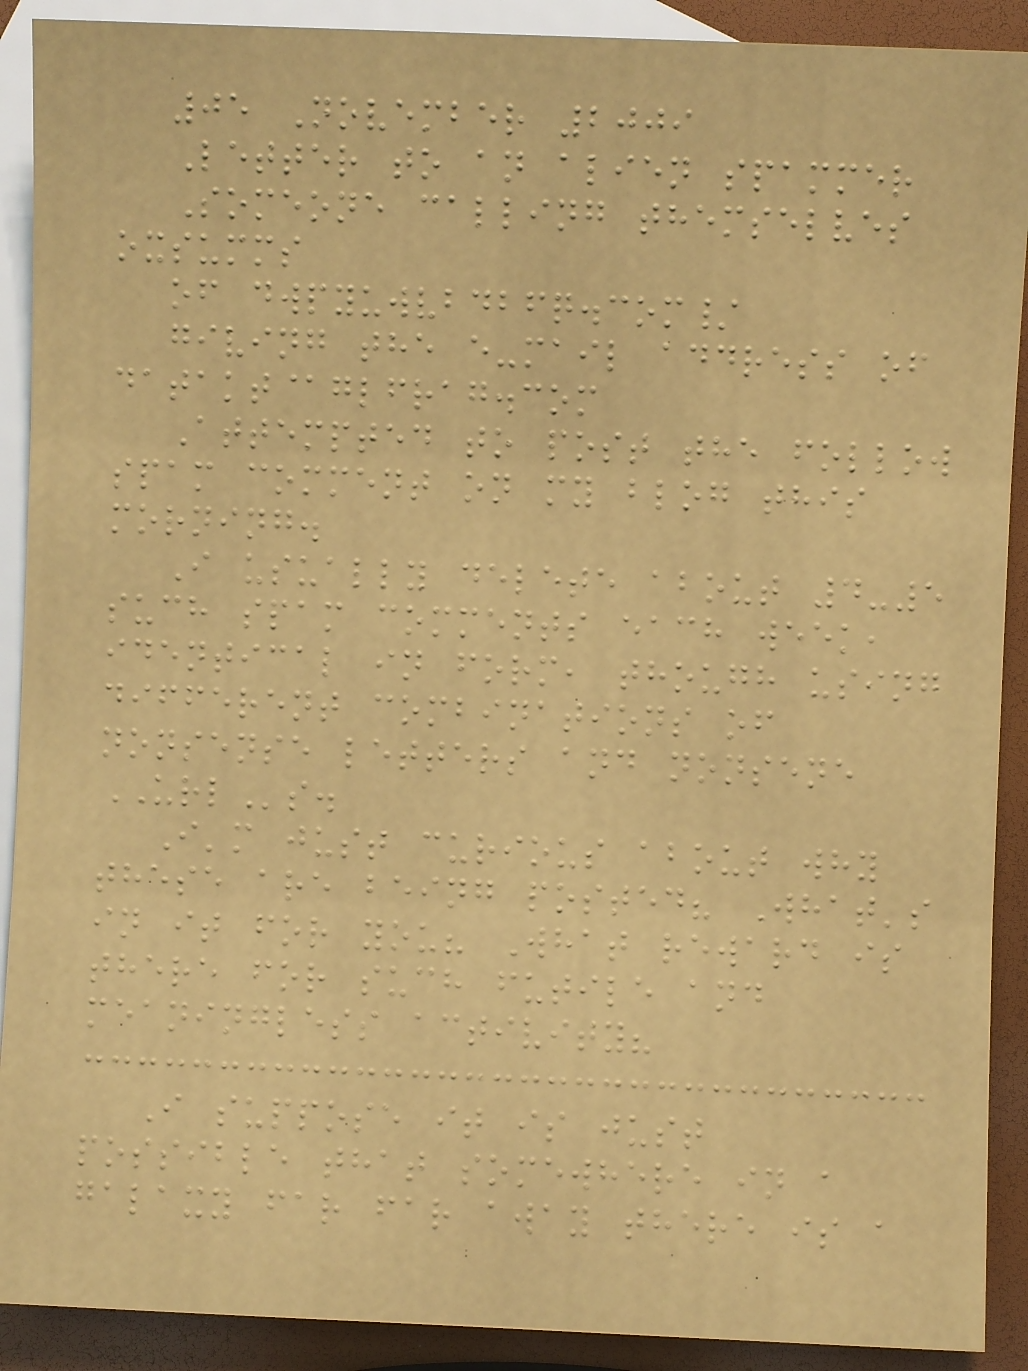05 November 2009
Letter to an alien spammer
Someone calling themselves
oxsumms
of dwpyuwvbdbfq.com/
giving the e-mail address of
datakt@glfrag.com
Attempted to post the follow
spam comment on my blog this
morning.
I usually delete about 4-5
such spam comments each week,
identical in form, though using
different combinations of
nonsense letters and nonsene
URLs.
I'm just curious about why
these are being posted? What's
in it for you? What reward is
there for such futile and
meaningless activity?
I suppose it is just
possible that somewhere in a
galaxy far far away there is a
